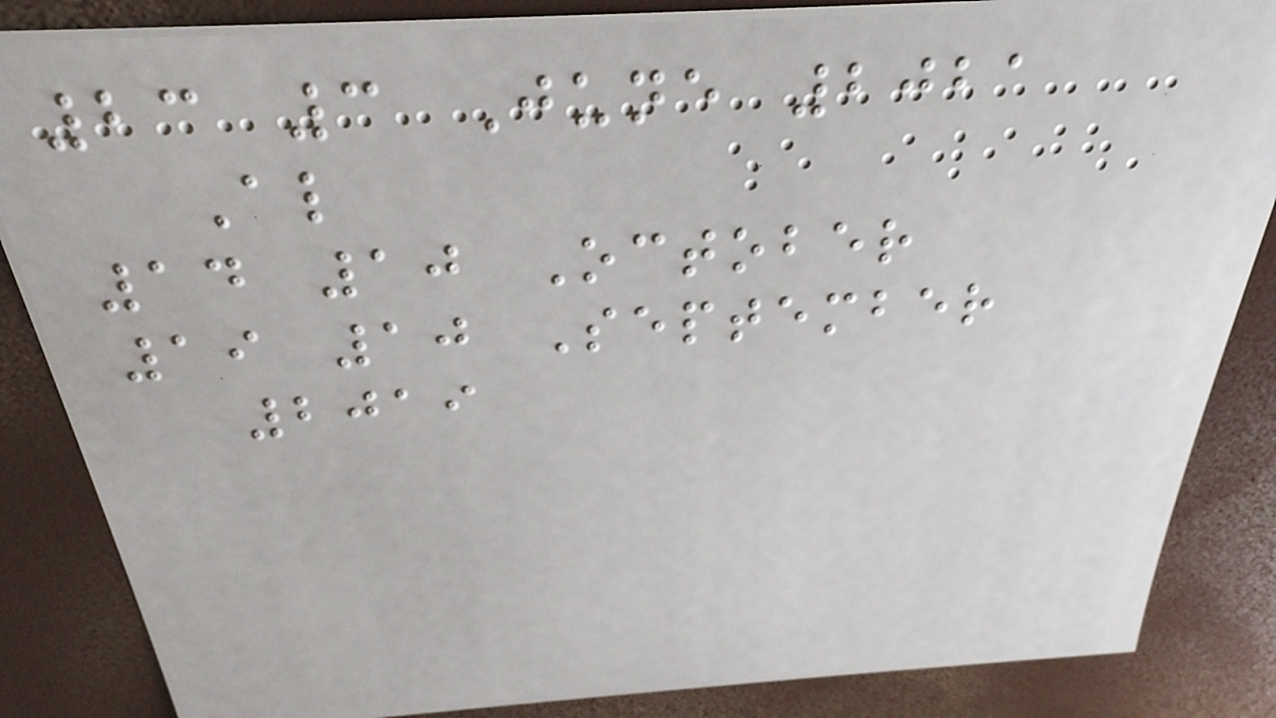23 3 June 2021
Al
14 10 October
19 10 September
2019
